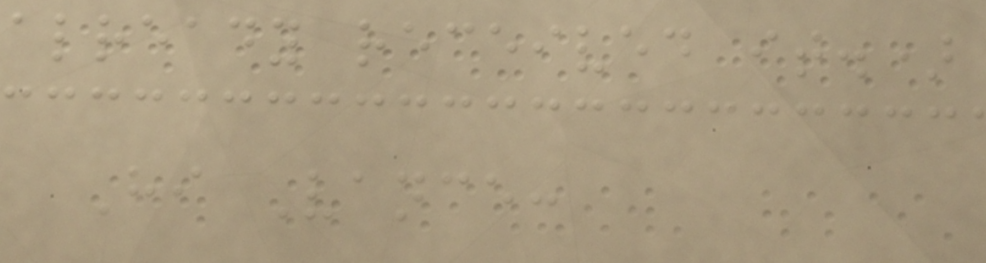already received it.)
Hi Vance:
